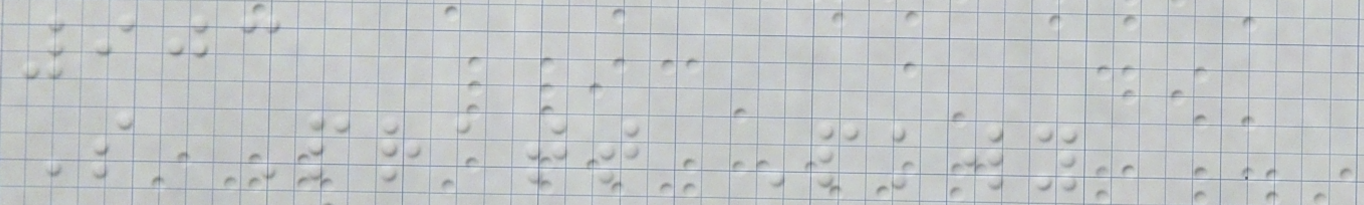903
S Pratt Pkwy
